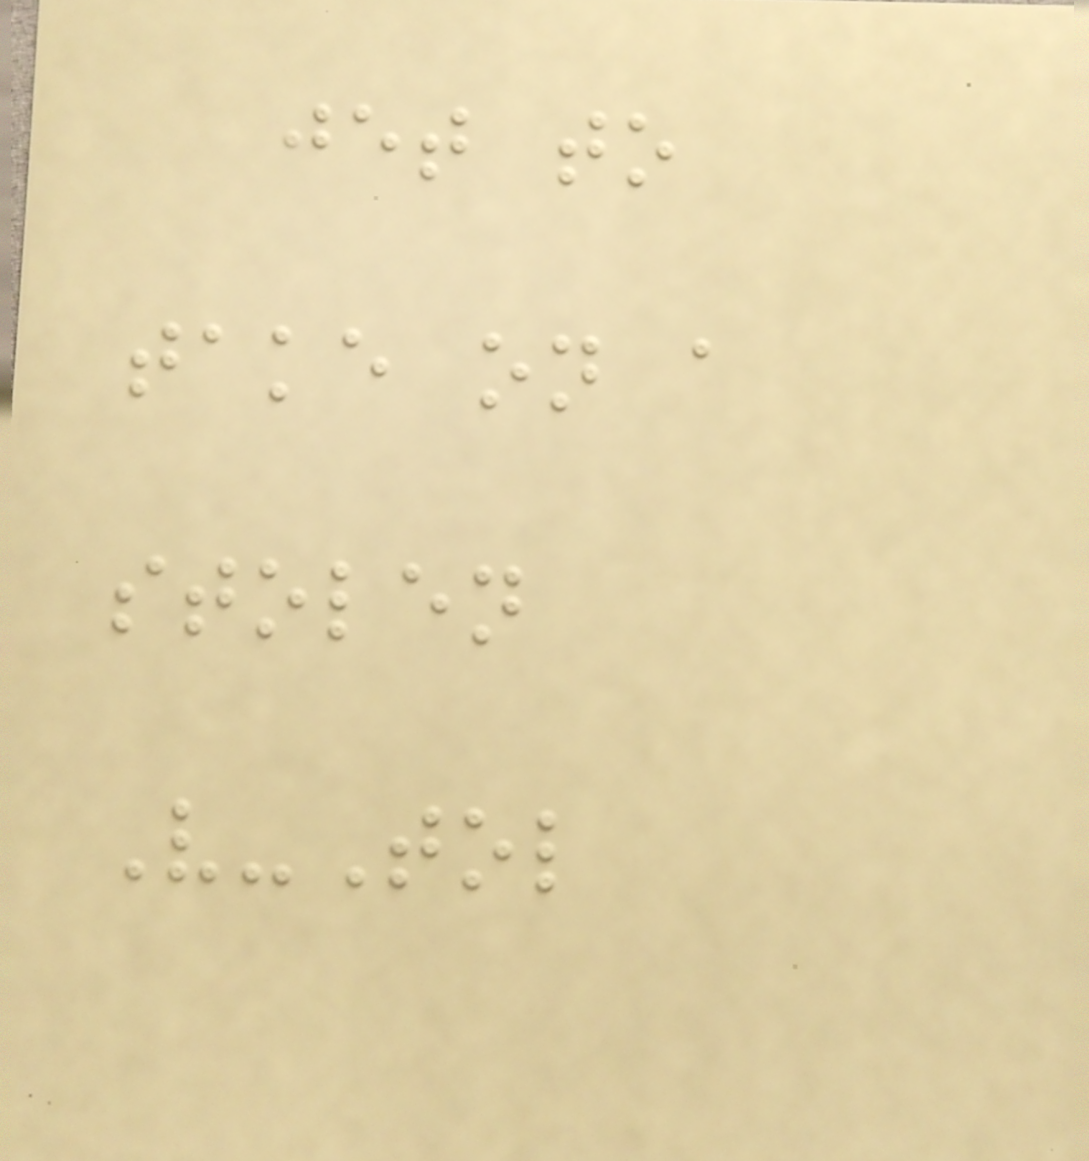jet to
take on a
stolen
V-Tol
